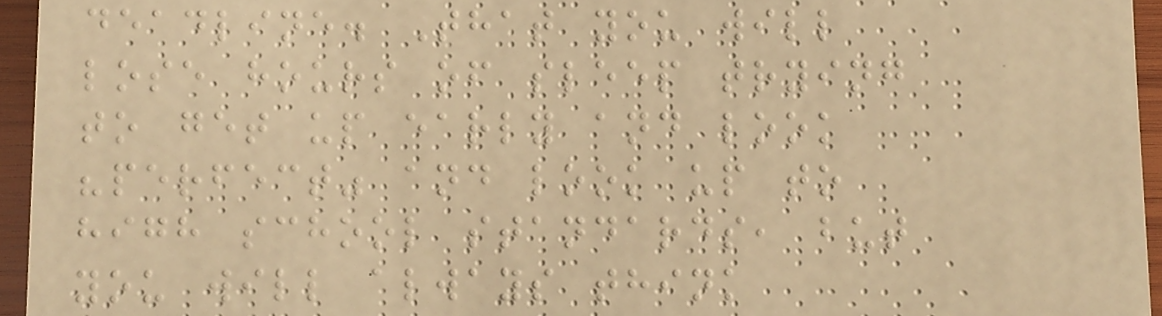deadline. That you will
lose hours of sleep trying
to get up early and look
"perfect" and look up to
high school standards, but
you will always think
